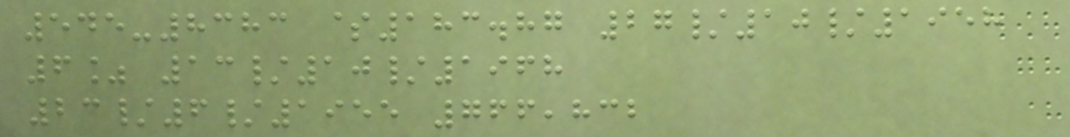545-8383 $183.87 27/10/1958
6% 13/10/1968
23/6/1955 766,832
